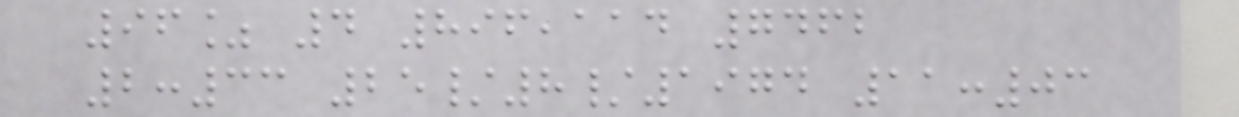96% 4 896,114 7462
2:33 25/8/1974 11:03
